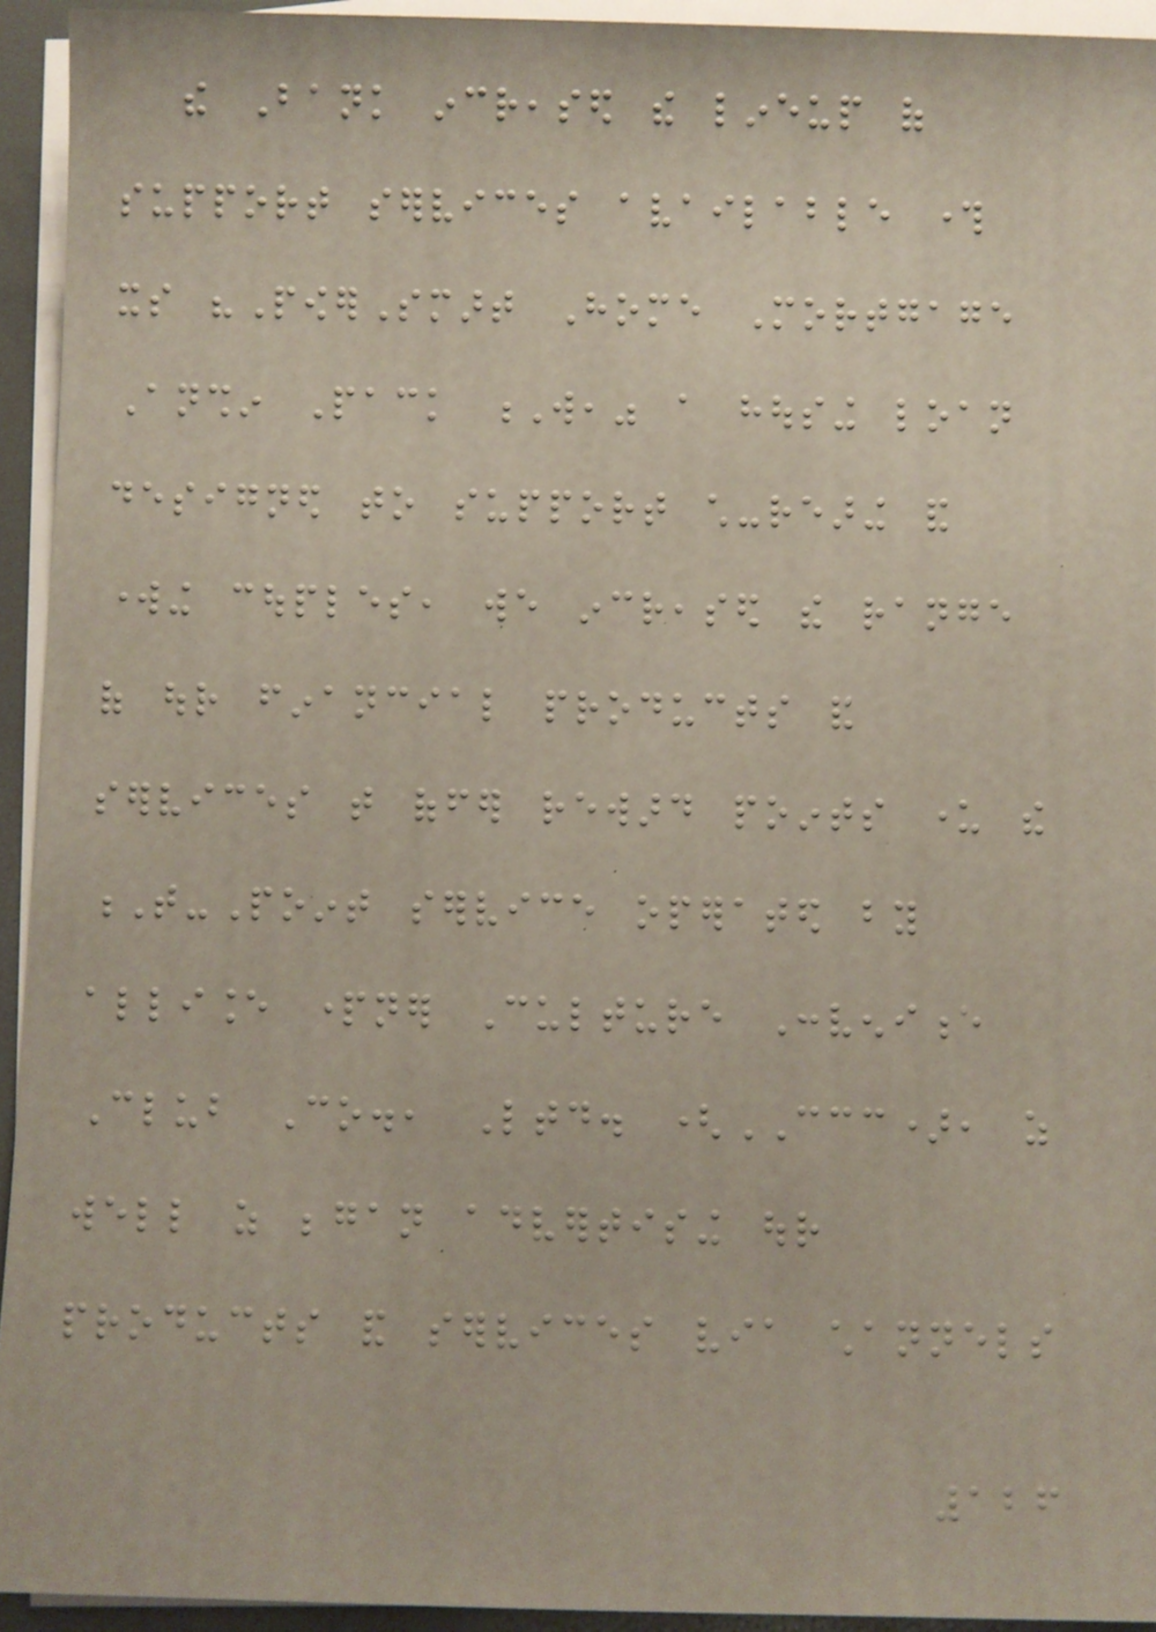the Bank increased the lineup of
support services available through
its "PowerSmart Home Mortgage
Anshin Pack W," a housing loan
designed to support child-rearing and
working couples, we increased the range
of our financial products and
services that offer reward points under the
T-Point service operated by
alliance partner Culture Convenience
Club Co., Ltd. (CCC), as
well as began advertising our
products and services via channels
126
